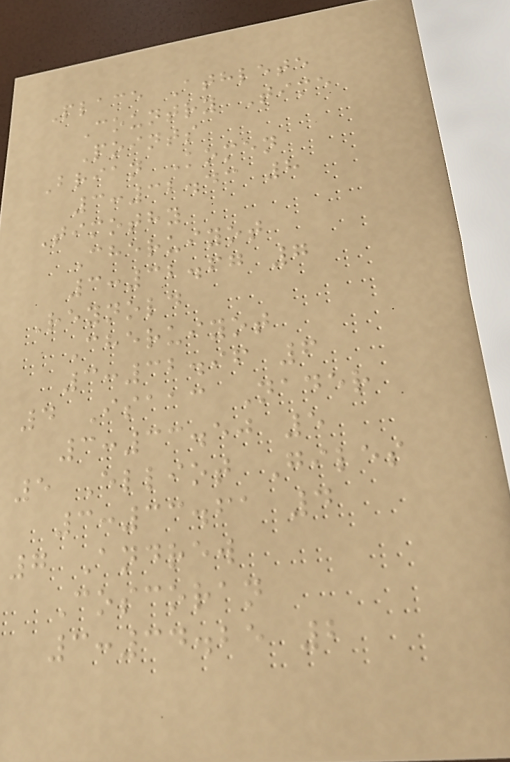Place Athlete
Country Time
Points
Brian Komen
3:32.43 8
Timothy
Cheruiyot
3:32.67 7
Reynold
Cheruiyot
3:32.96 6
4 Isaac Nader
3:33.50 5
5 Elliot Giles
3:33.61 4
7 Andrew
Coscoran
3:34.25 2
